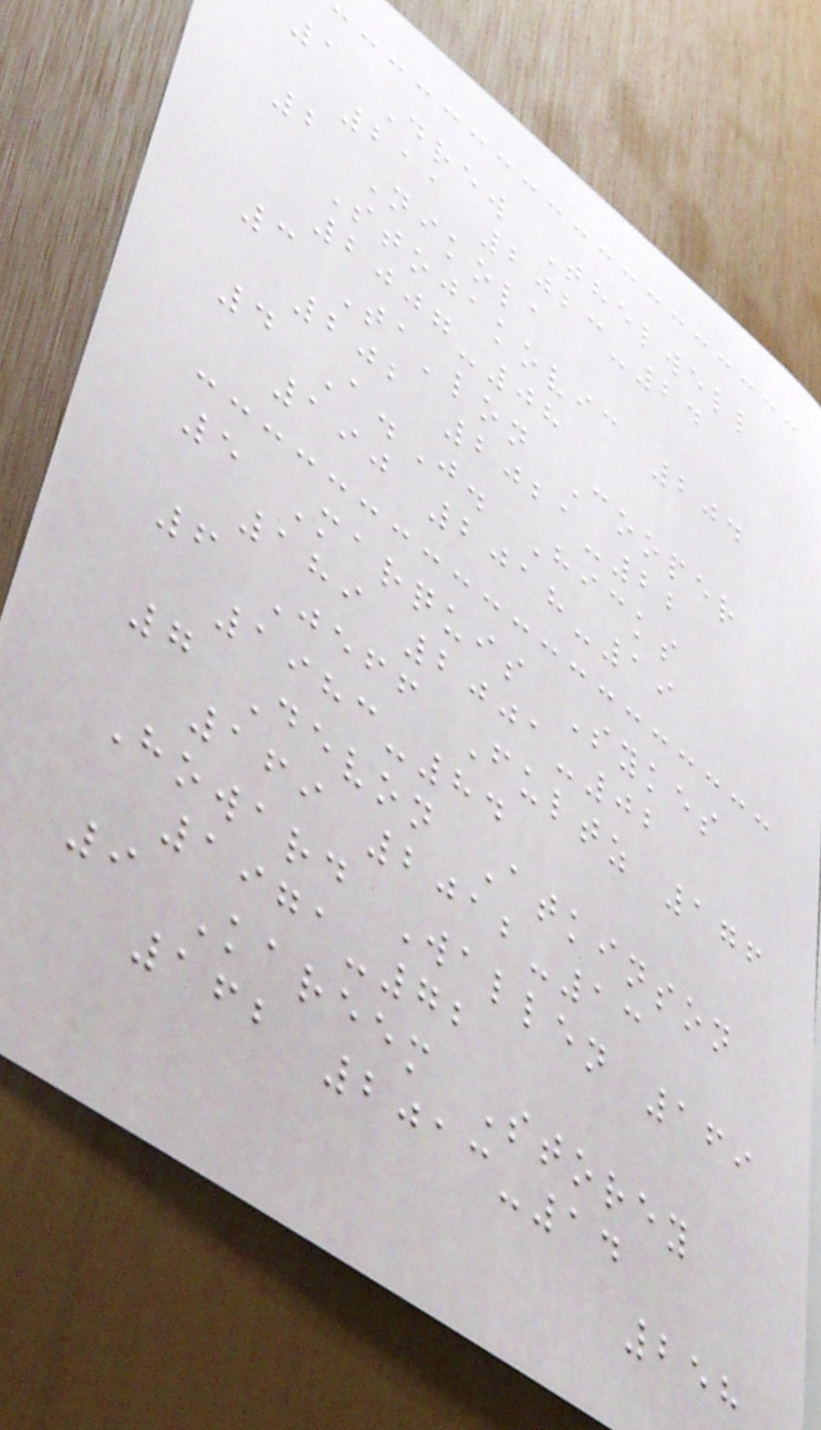1 Drew Thelwell
211 2023-24
2 Nikola
Stojakovic 204
2007-08
3 Ta'lon Cooper
202 2021-22
4 A.J. Hicks
190 2018-19
5 Marquis Sykes
189 2001-02
6 Jeff Fultz 176
1983-84
7 Devon Atkinson
169 2012-13
Howard Wallen 169
1971-72
9 Kareem Storey
162 2013-14
258
